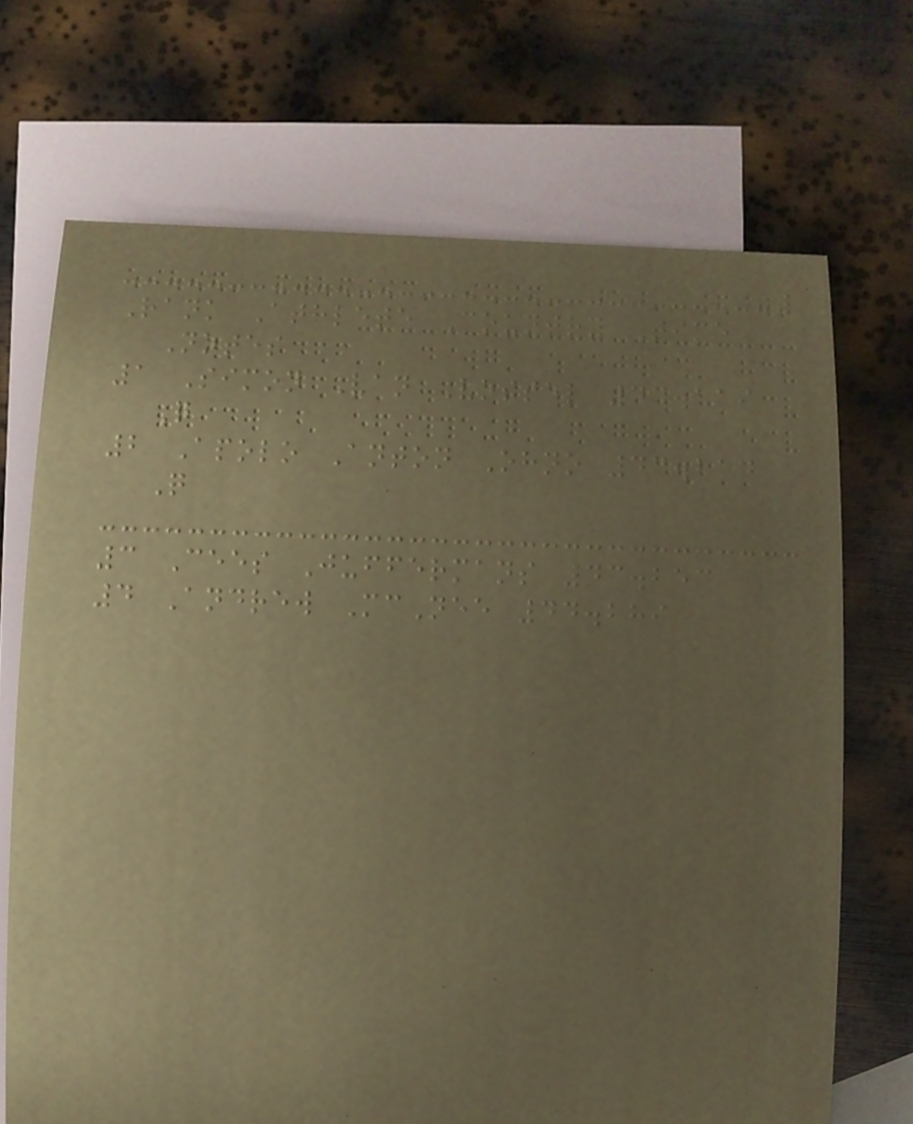Rank Athlete Country Time
Notes
1 Simon Van Vossel 43.119
Q
2 Apolo Anton Ohno 43.214
Q
3 Cees Juffermans 43.253
4 Andrew McNee 44.289
